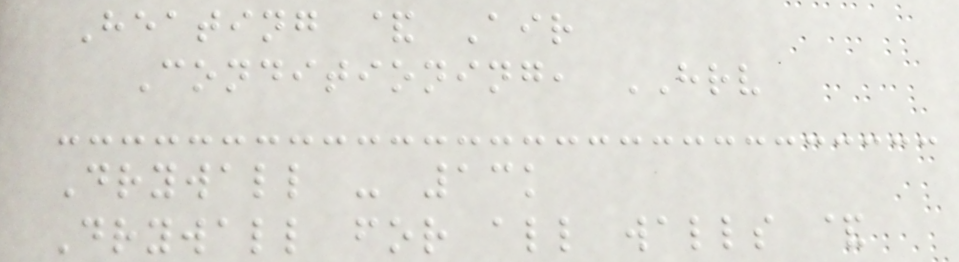Heating & Air
Conditioning, HRV
Drywall - 13k
Drywall for all walls &
